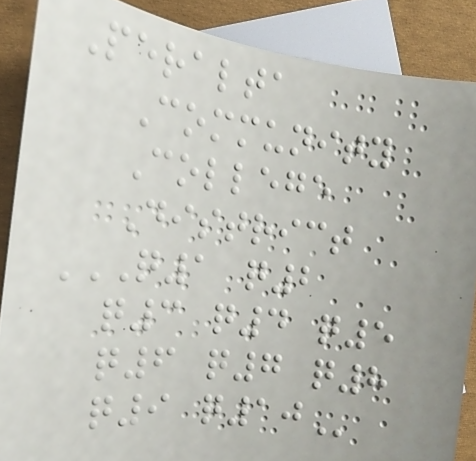Peralta
Community
College
District
Q1 Q2
Q3 Q4 Q5
Q6 Q7 Q8
Q9 Q10
